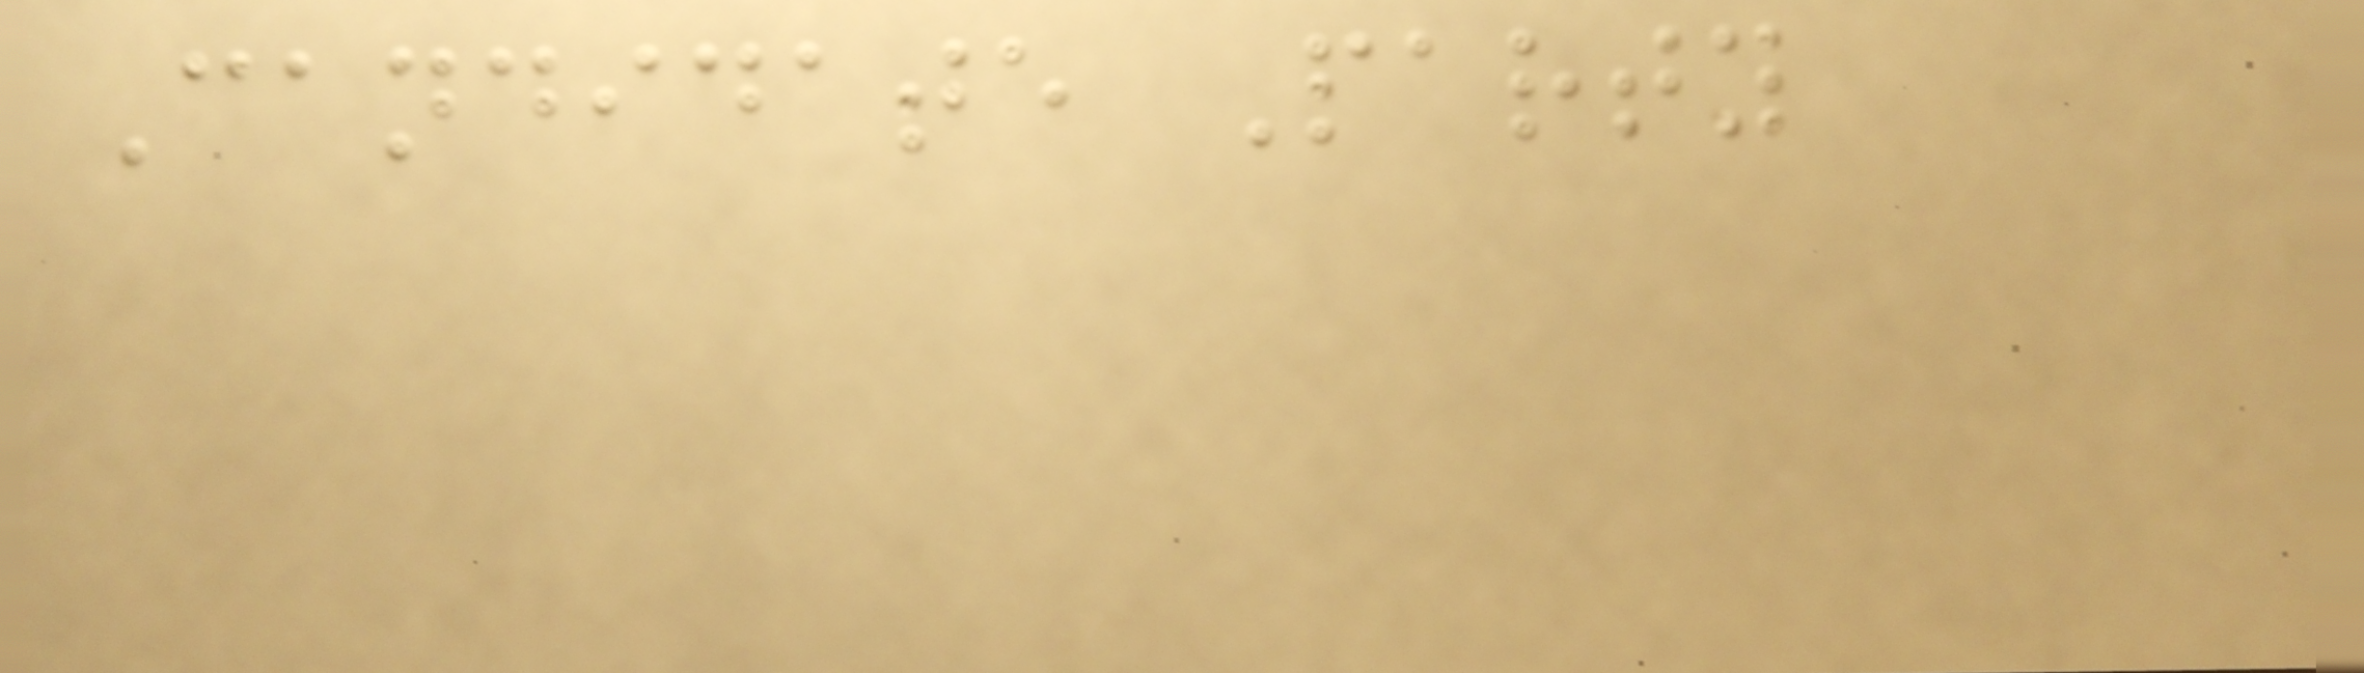Candidate Party
